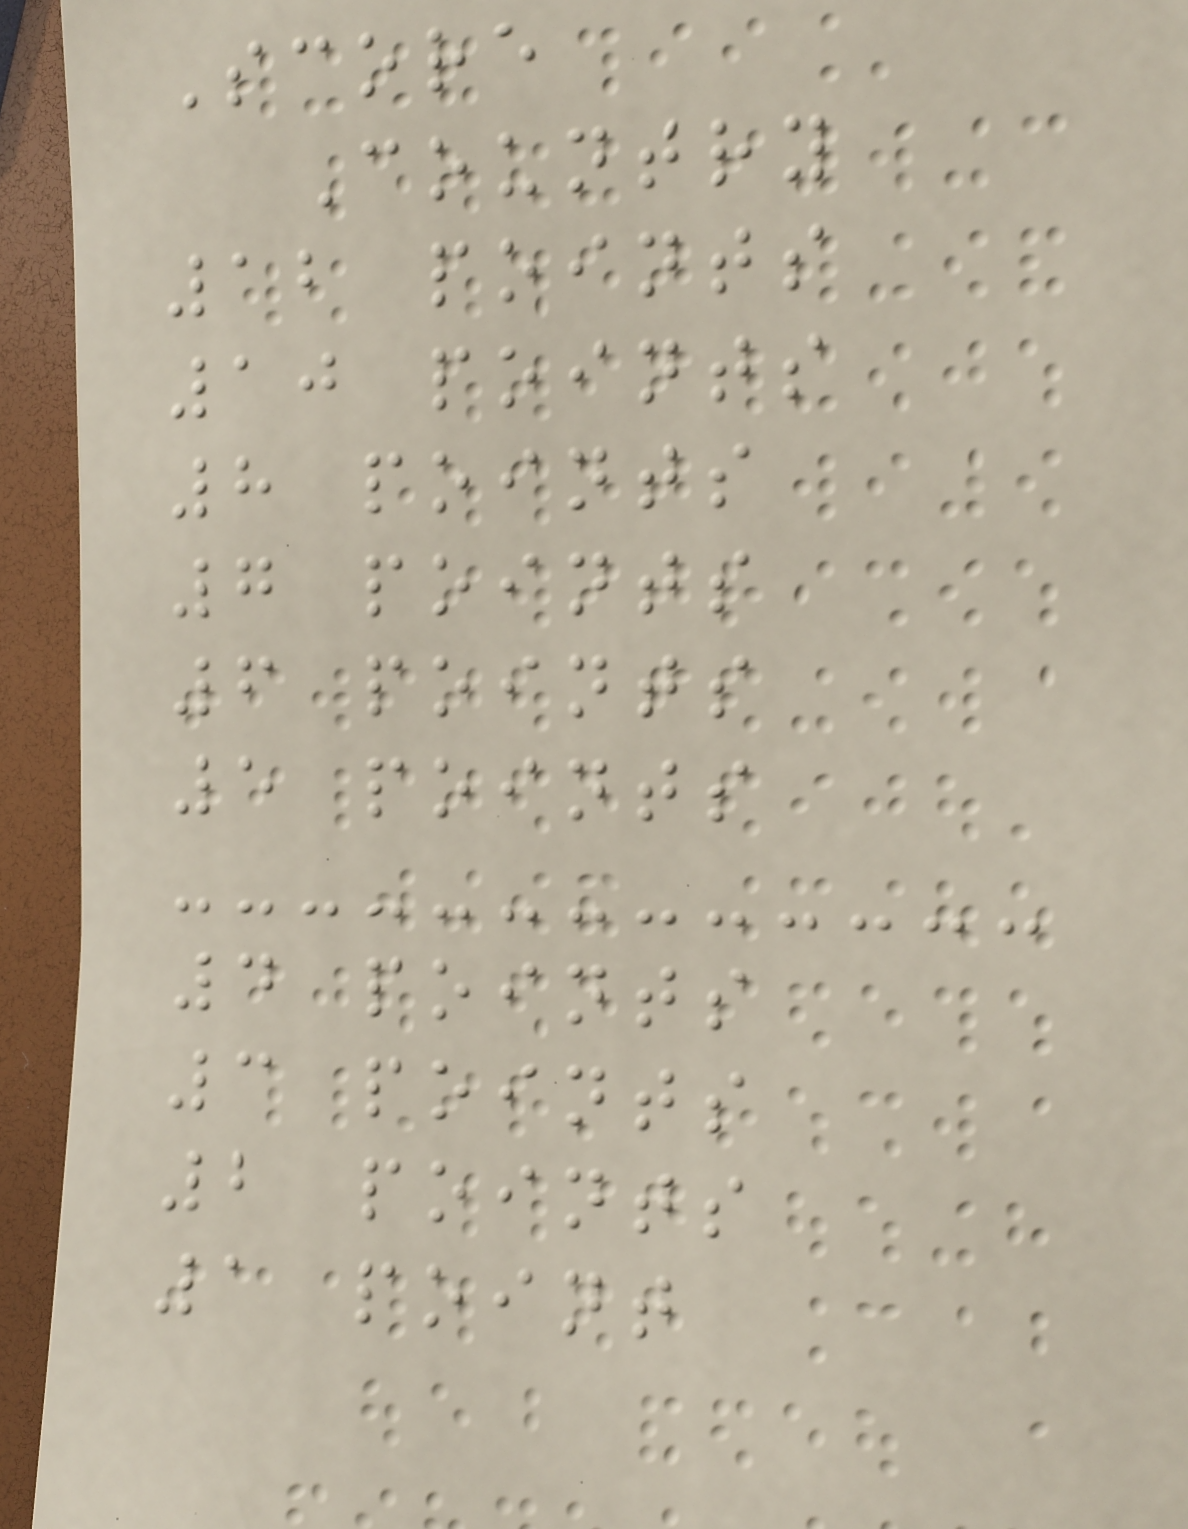Score
Country
12 points
10 points
8 points
7 points
6 points
5 points
4 points
3 points
2 points
1 point
